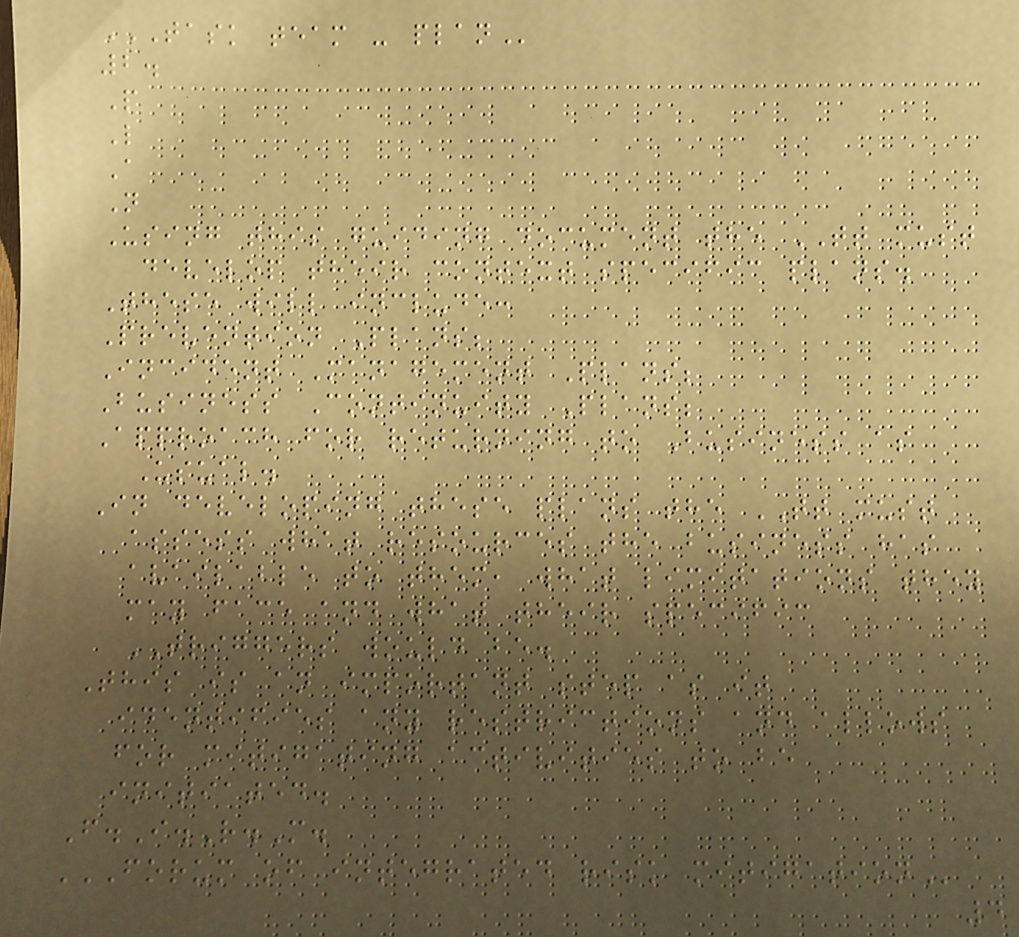TASK TEAM - PLAN
2.
P
L
A
N
Using this guiding document the TT must
develop their context specific plans.
These will include:
Prevention Plans;
Incident Management Plans;
Business Continuity Plans;
Approach for returning to Business as
Usual.
In developing these plans the TT must
assess what resources the business has
available to them, what limitations they
may face and what their specific
TRIGGERS would be.
This is an important step as it
identifies any restrictions and allows
for mitigating activities to be
initiated.
F.I.R.M.
FORUM OF INTEGRATED RISK MITIGATION
4
